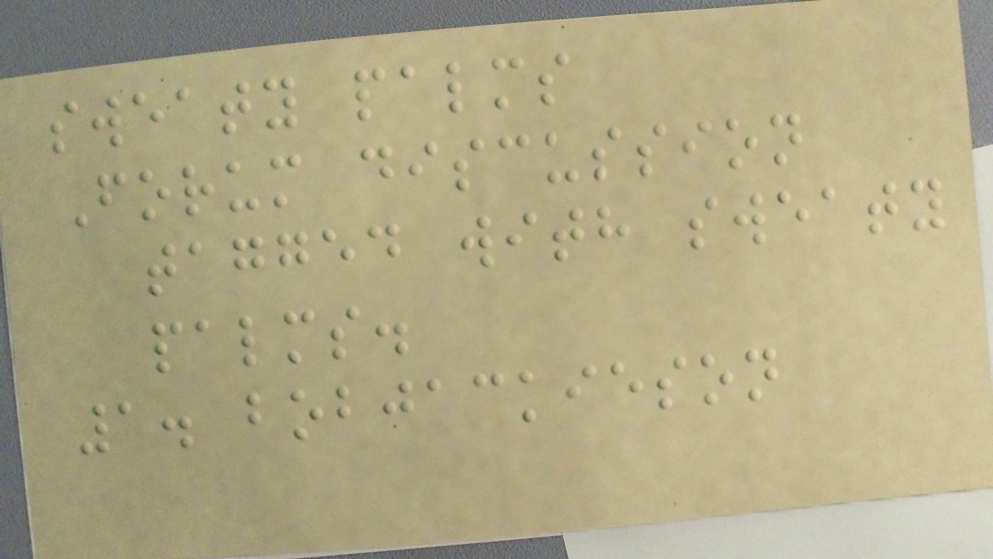sweaty palms
Forum discussion
tagged with sweaty
palms.
1. bobjackieson
